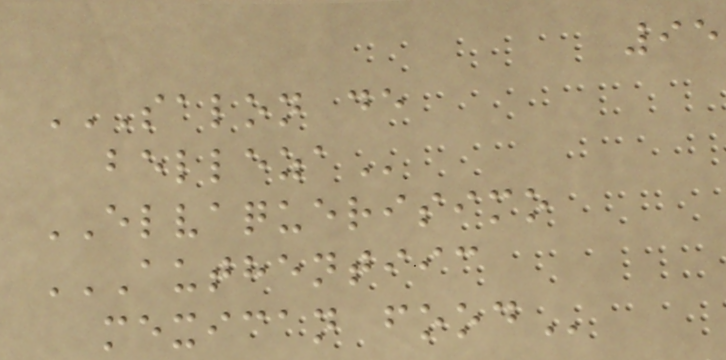95
SALON DE
BELLEZA
ELVAQUERISIMO
AUTHENTIIC
MEXICAN FOOD
